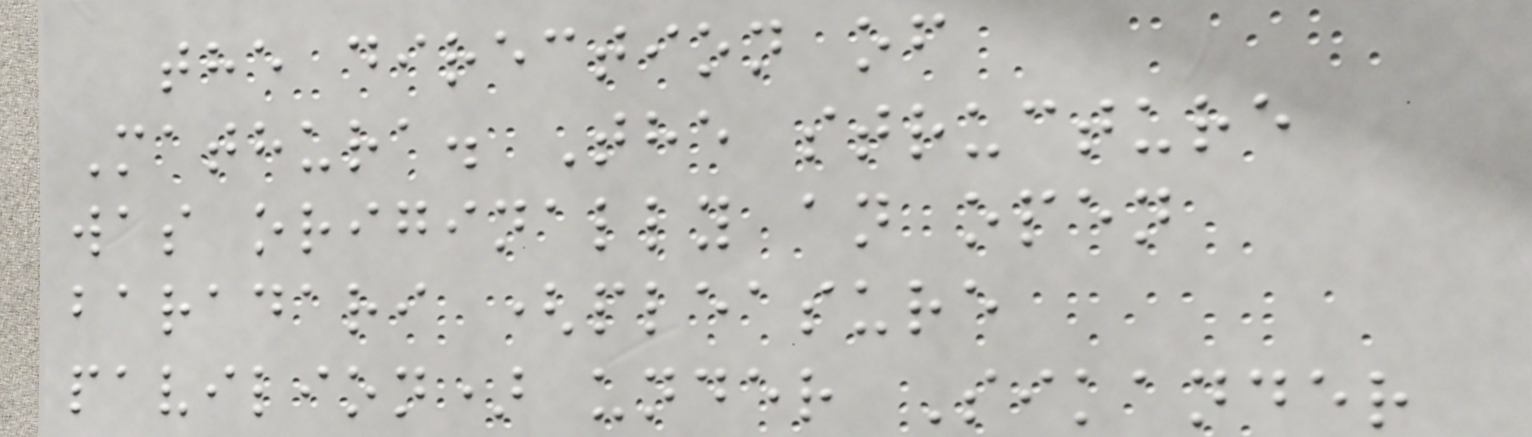the direction of
Mathura. The structure
was originally an open
baradari (pleasure
pavilion) under Sikander
